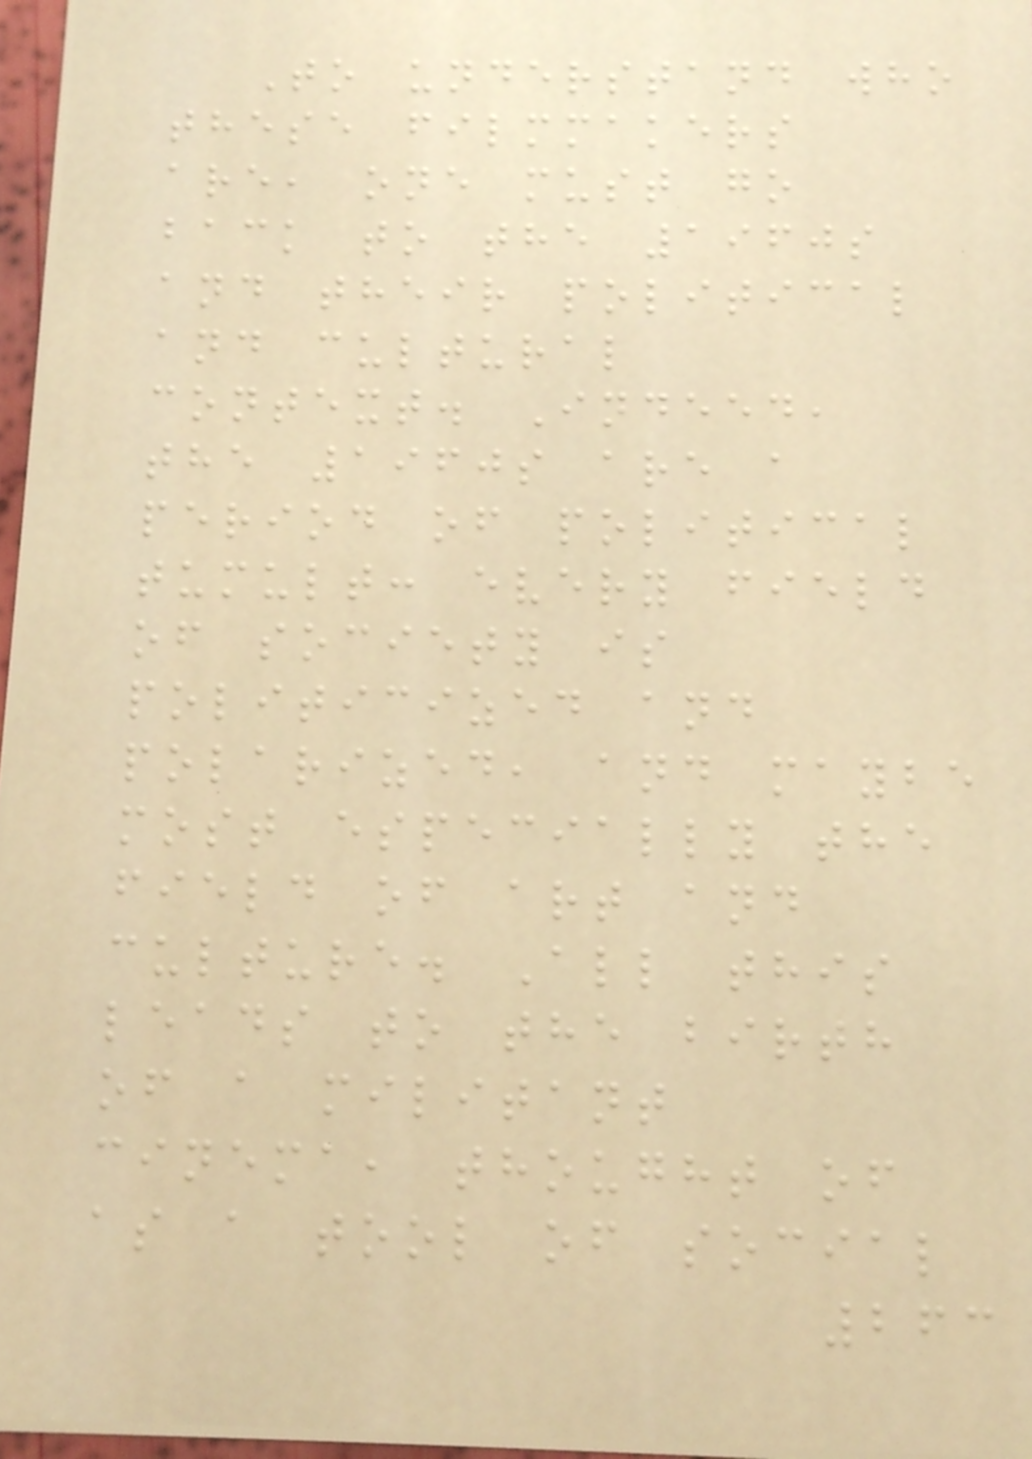To understand who
these filmmakers
are, one must go
back to the 1960s
and their political
and cultural
context. Indeed,
the 1960s are a
period of political
tumult: every field
of society is
politicized and
polarized, and maybe
most especially the
field of art and
culture. All this
leads to the birth
of a militant
cinema, thought of
as a tool of social
263
